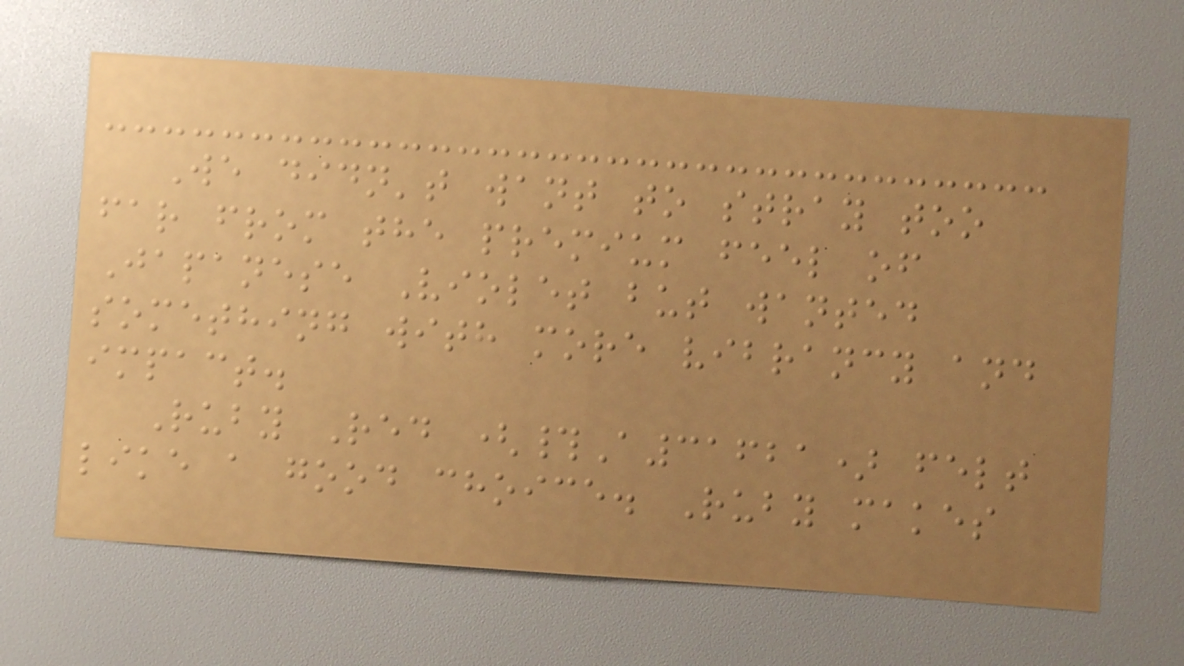We didn't want to stray too
far from the premium feel of
Japanese Violet but wanted
something with more vibrancy and
impact.
Ruby Red (#A31621) felt
like a good choice. Ruby makes
